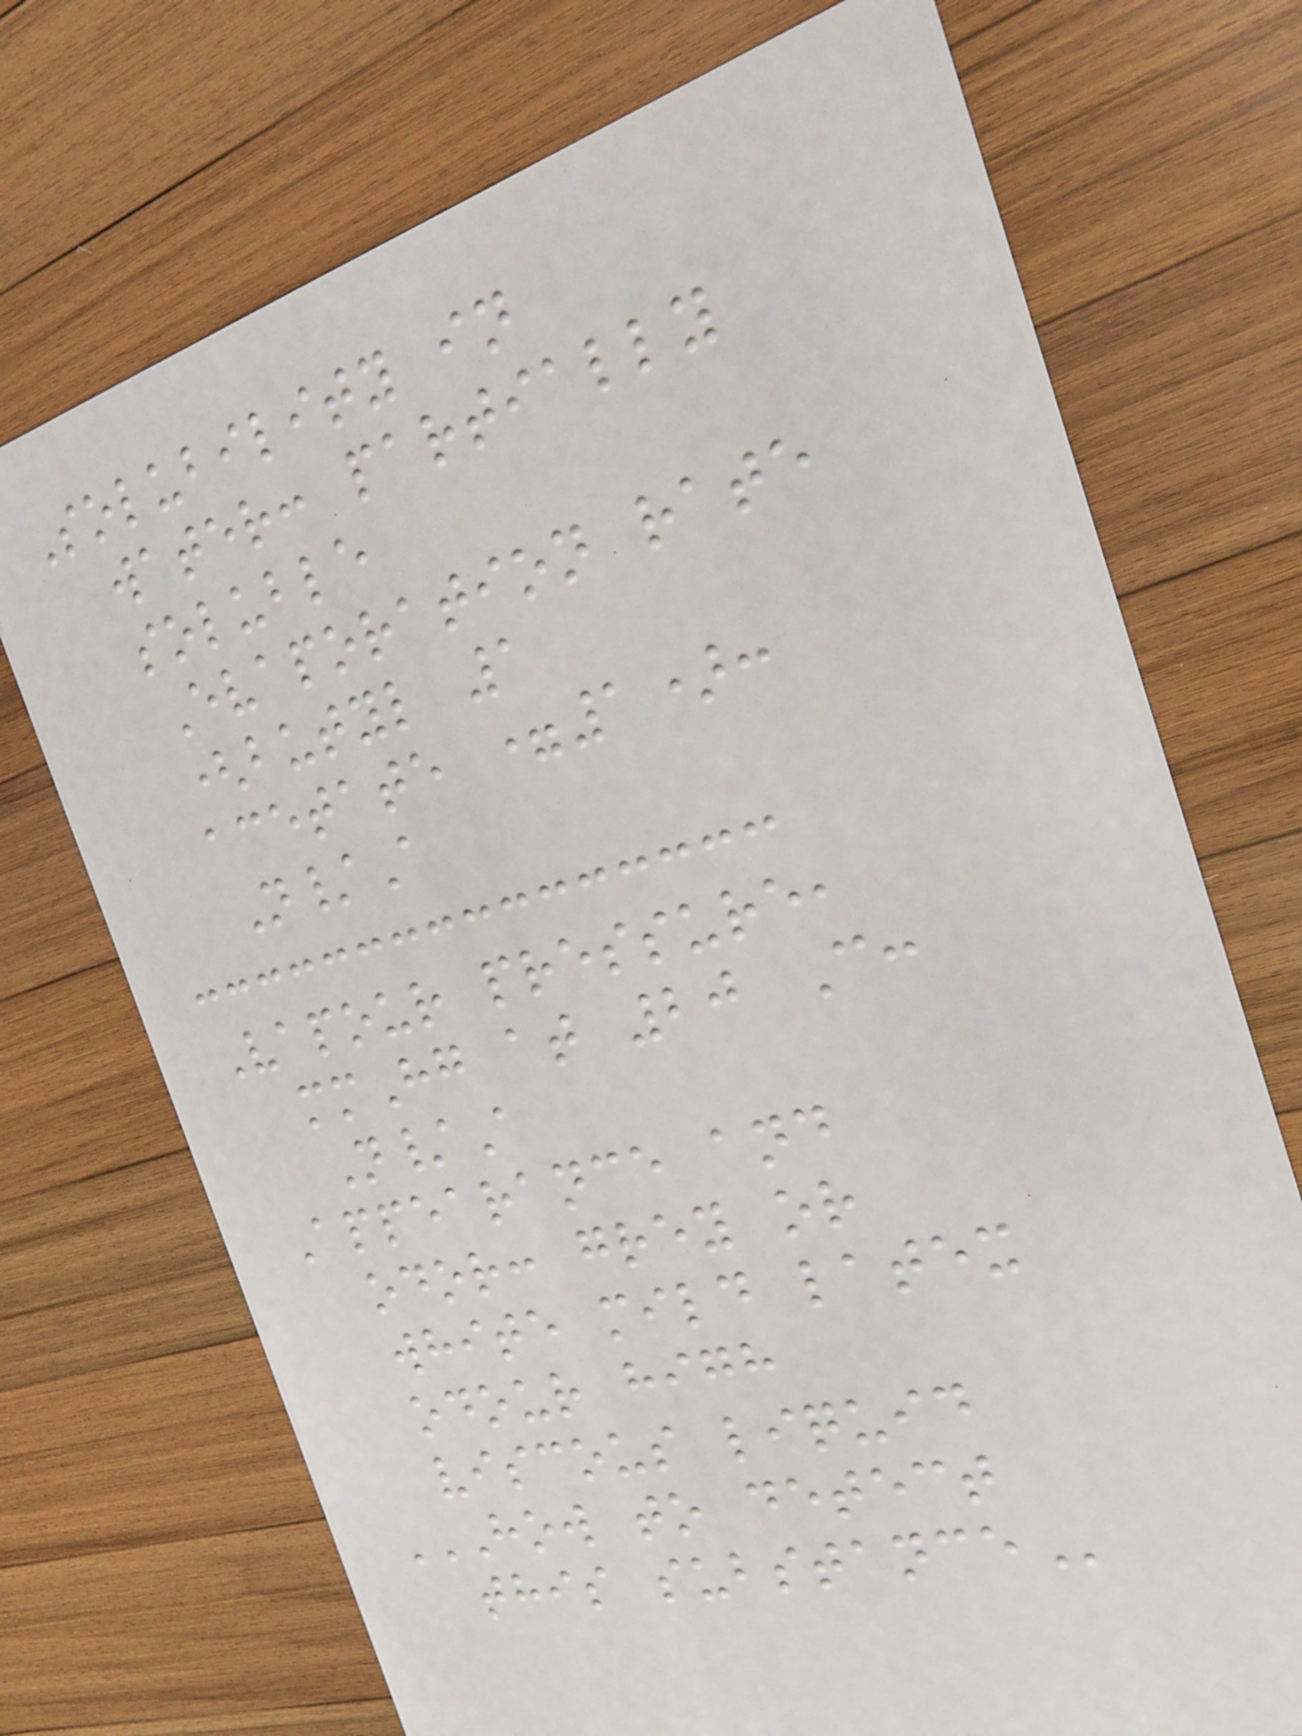Solubility in
water: partially
soluble
Evaporation rate
(butyl 1
acetate =1):
N/A
Vapour pressure,
mmHg at 20 C:
N/A
Appearance and
odor: grey or
white mild latex
odour high
viscous liquid
HOW TO DETECT
THIS SUBSTANCE
